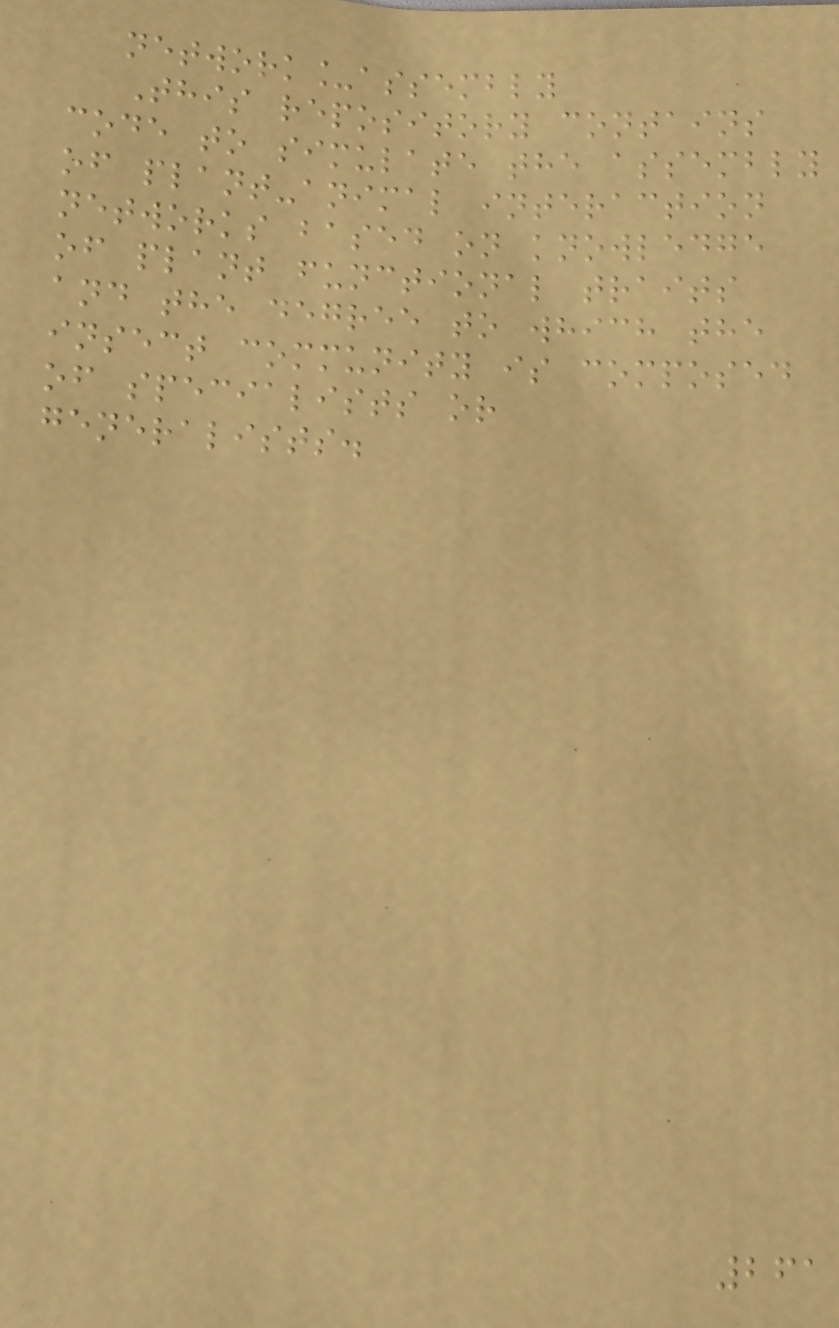network_assembly
This repository contains
code to simulate the assembly
of plant-animal interaction
networks based on knowledge
of plant functional traits
and the degree to which the
insect community is composed
of specialists or
generalists.
261
